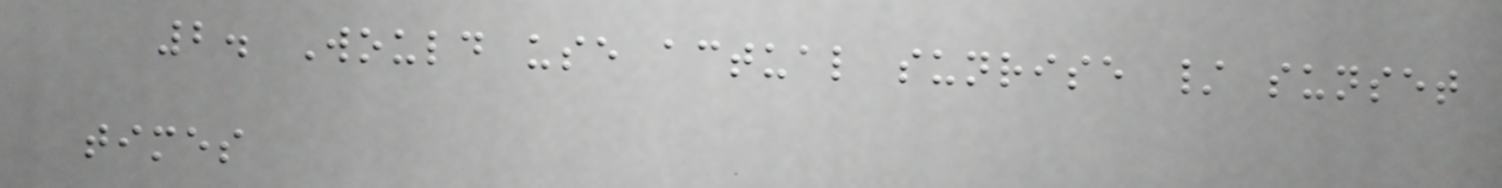2. Would use actual sunrise / sunset
times
